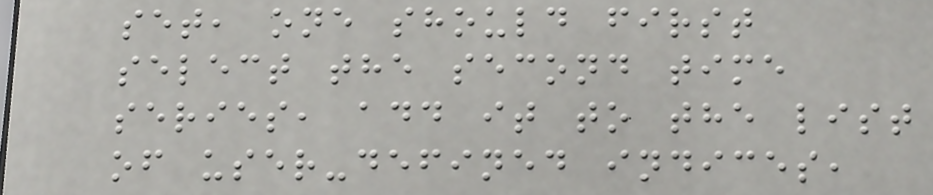set, one should first
select the second time
series, add it to the list
of user-defined indices,
